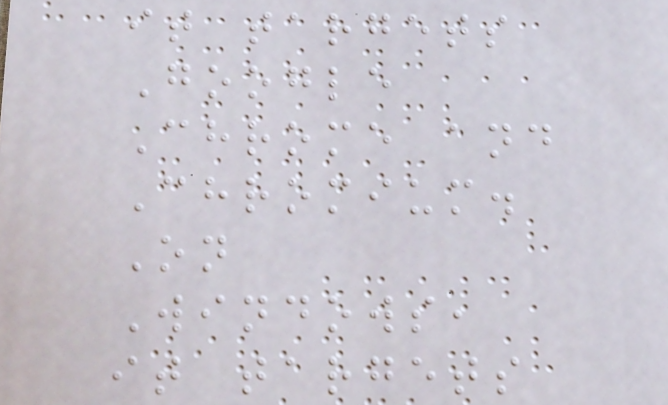it targets
Google
Chrome and
Chromium.
On
Windows,
it targets
